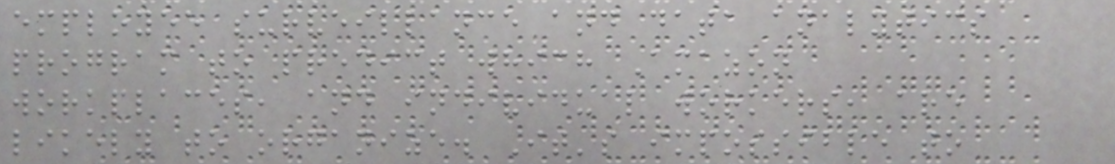employee surveillance and data analytics
program to predict which Amazon
workplaces, and individual workers, are
likely to organize. It's impossible to
